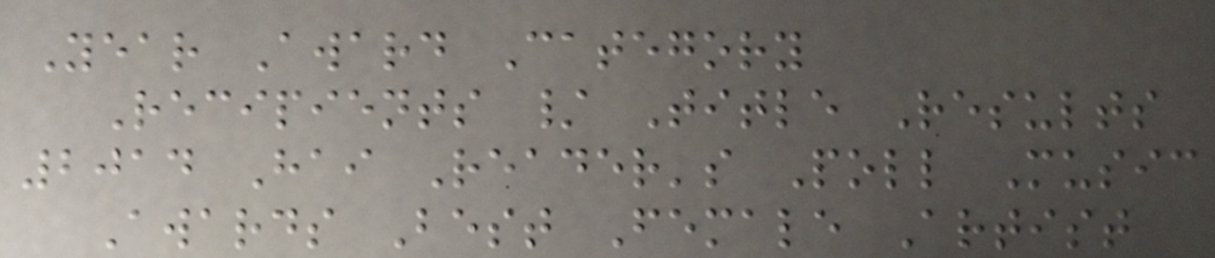Year Award Category
Recipients / Title Results
2014 Hai Reader's Poll Music
Awards Best Female Artist
